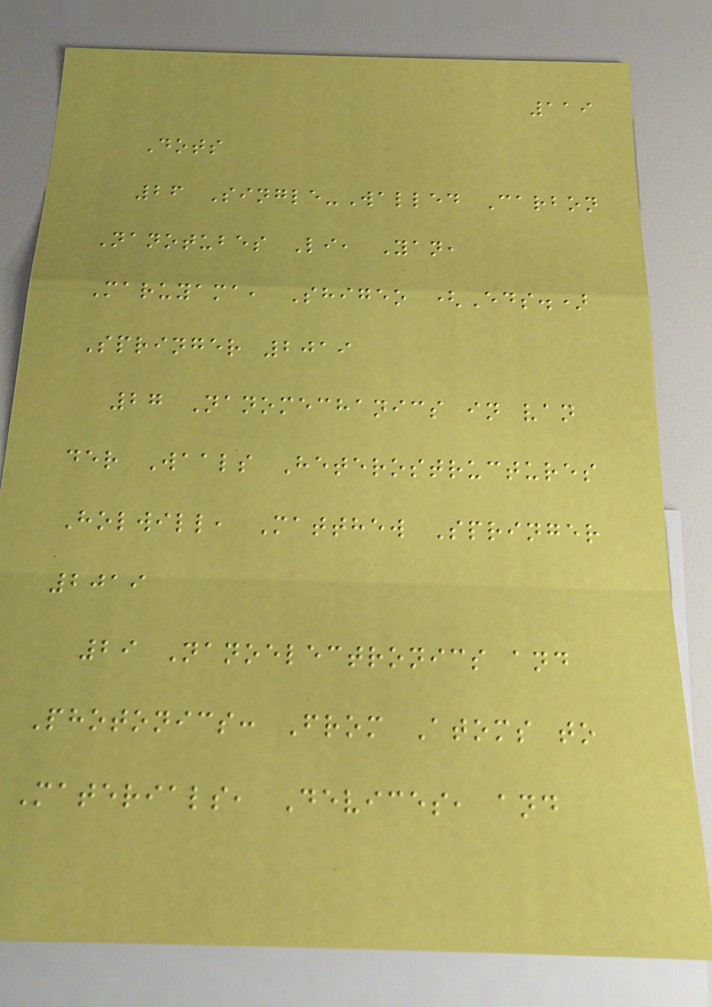119
Dots
26 Single-Walled Carbon
Nanotubes Li, Yan,
Maruyama, Shigeo (Eds.)
Springer 2019
27 Nanomechanics in van
der Waals Heterostructures
Holwill, Matthew Springer
2019
29 Nanoelectronics and
Photonics: From Atoms to
Materials, Devices, and
